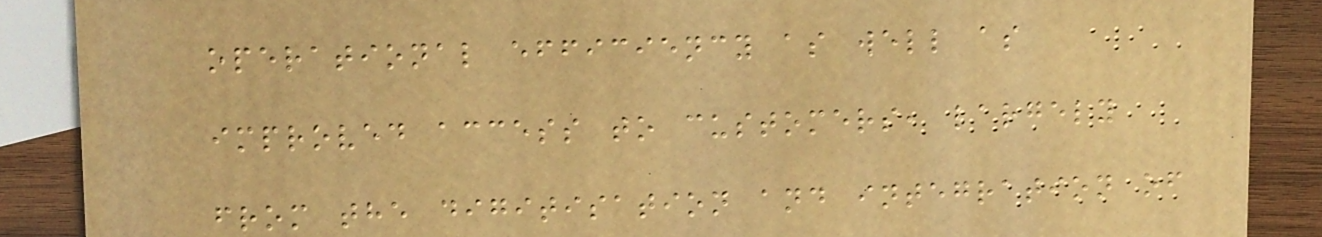operational efficiency as well as
improved access to customers, largely
from the digitisation and integration of
